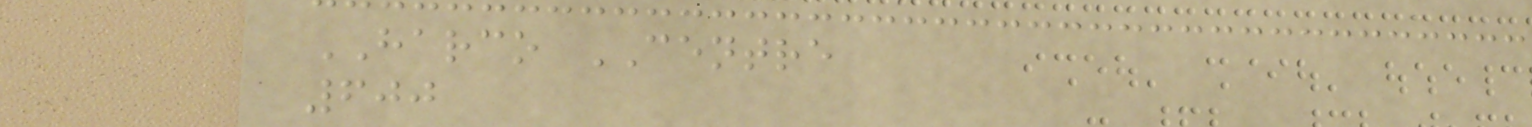HARCO CENTRE
600
